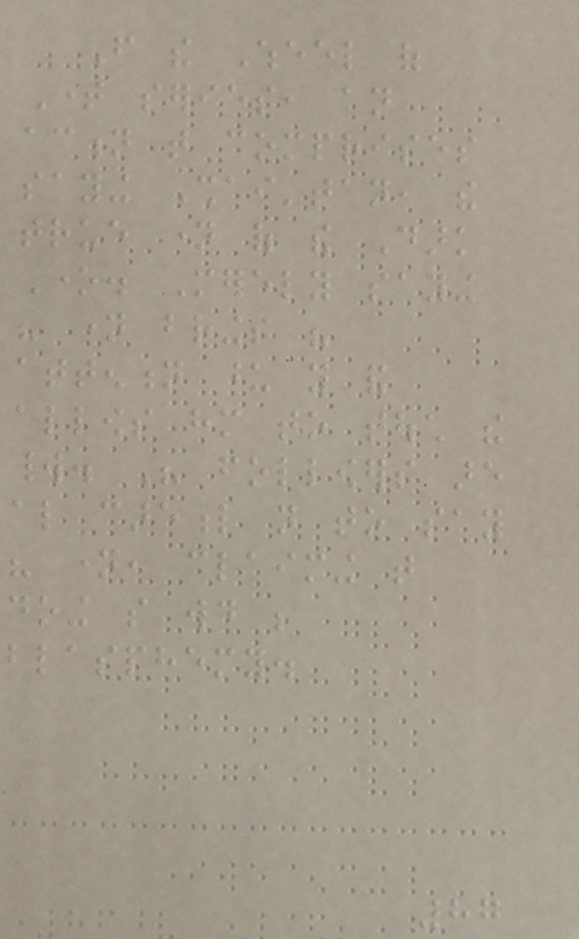From the Wheel of
Time series, an
action that comprises
saying Shai'tan, the
true name of the Dark
One. Merely saying
his name brings his
attention upon you and
allows him to touch the
world. His followers are
also careful not to say
his name, claiming that
doing so would be
blasphemy.
87
